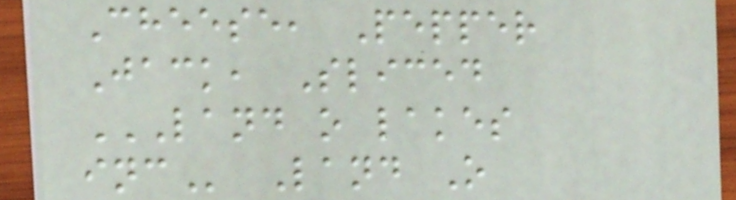Cheese, Pepper
Jack, Sliced
LAND O LAKES
INC Land O
